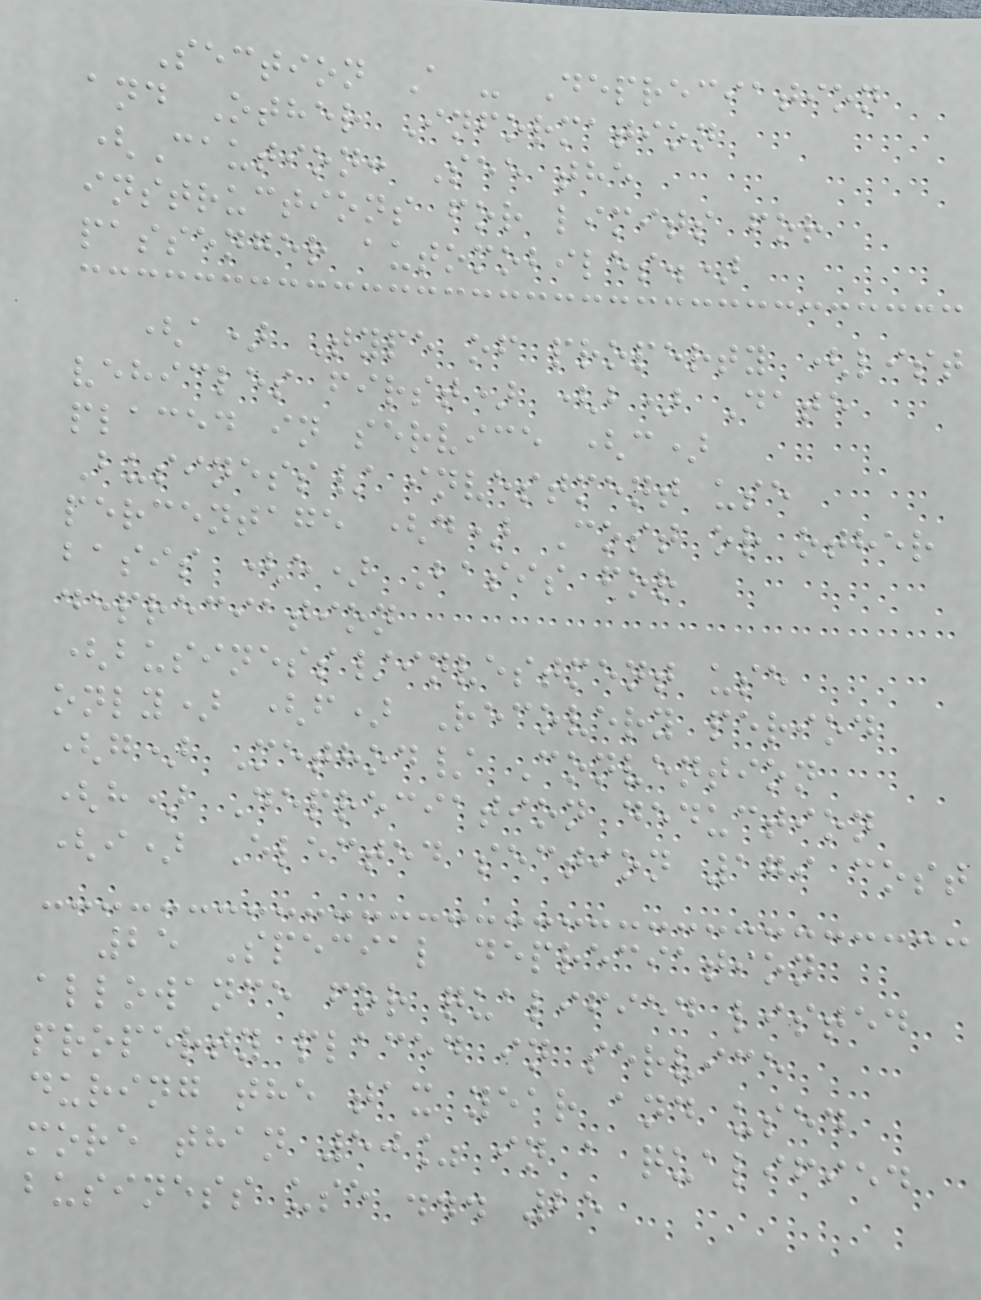Section A - Depreciation
and Other Information
(Caution: See the
instructions for limits for
passenger automobiles.)
(a) Type of property (list
vehicles first) (b) Date
placed in service (c)
Business/ investment use
percentage (d) Cost or other
basis (e) Basis for
depreciation
(business/investment use
only) (f) Recovery period
(g) Method/ Convention
(h) Depreciation deduction
(i) Elected section 179 cost
25 Special depreciation
allowance for qualified listed
property placed in service
during the tax year and used
more than 50% in a qualified
business use ... 25
